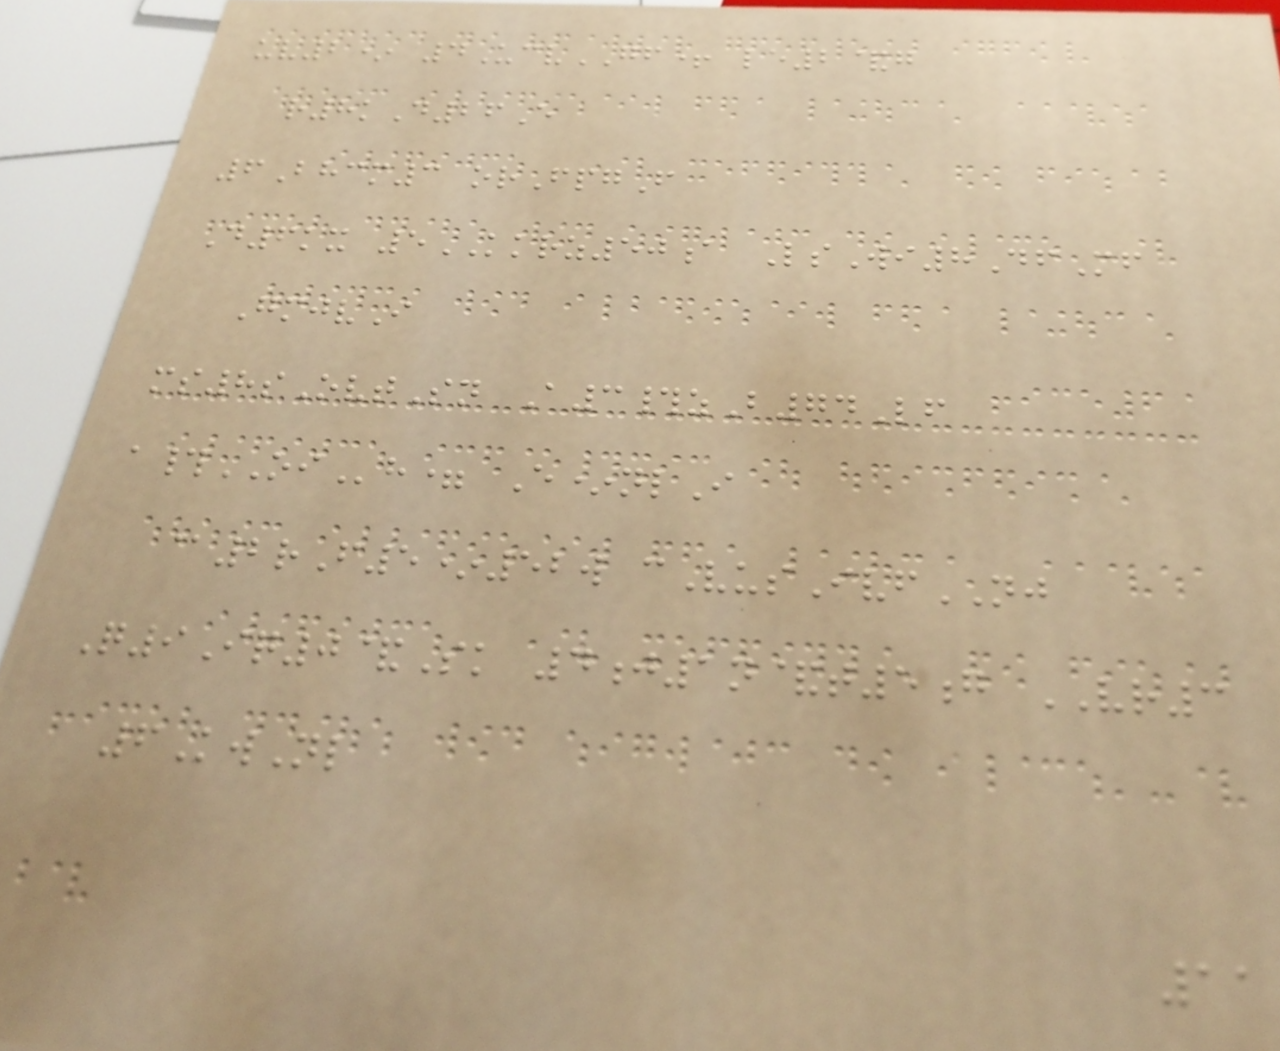uv2* 4UcvGF+ le2&g
r8kD26E
6Bhcm3 orFpgF
D6kx 5KKRZ50a LsWi8DfMf
GmjvI
ms8sOvtSn A3#zB74Lf
a#OIh= E*nlI
@2rF5*52w cVusIvfNJ
Q9Iq0&Sk 4j1n&t5g VR3
6KwNl
11
